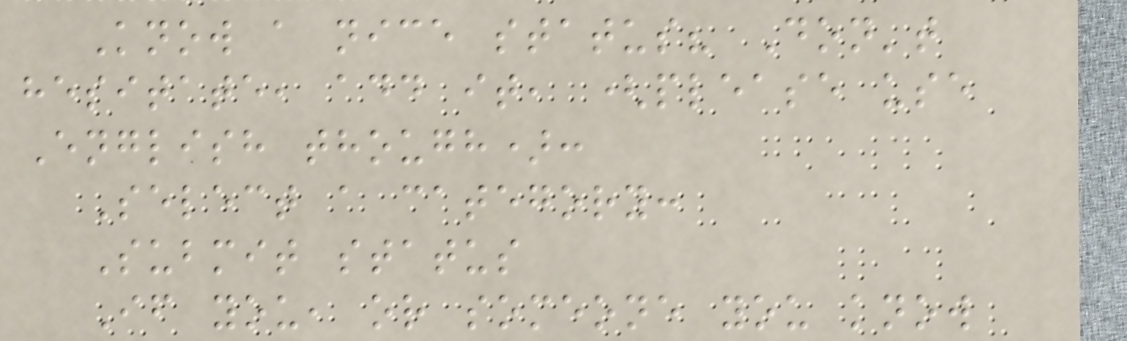Know a nice status? Don't
hesitate, add it, (please use
English though):
Select a category:
Submit status
If you, or someone you know
